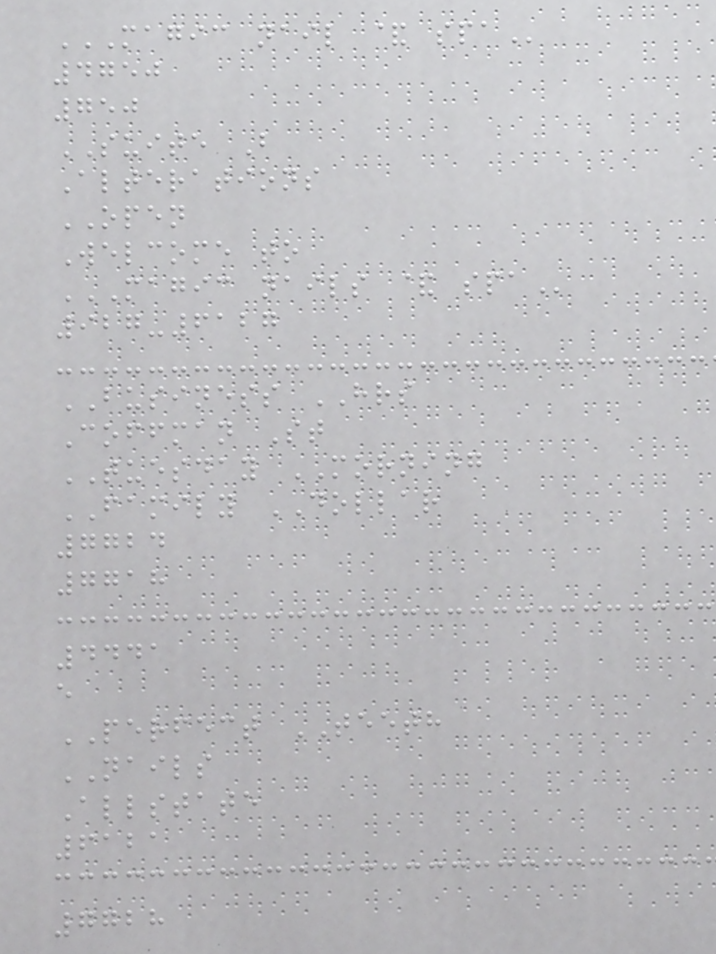MAGIC NAIL & SPA
4750
750
SUITE B
Alterations
OPEN
Welcome to
MAGIC NAILS & SPA
927-6127
BUSINESS HRS
Coffman St
TUESDAY MORNING
FAMILY DOLLAR
7724
7718
4441
e
PERFECT TEETH
NAILS
Allstate
6121
7728
